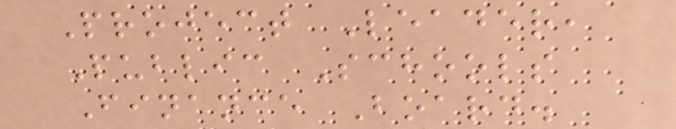Project Leader,
Public Schools
Finance Board.
